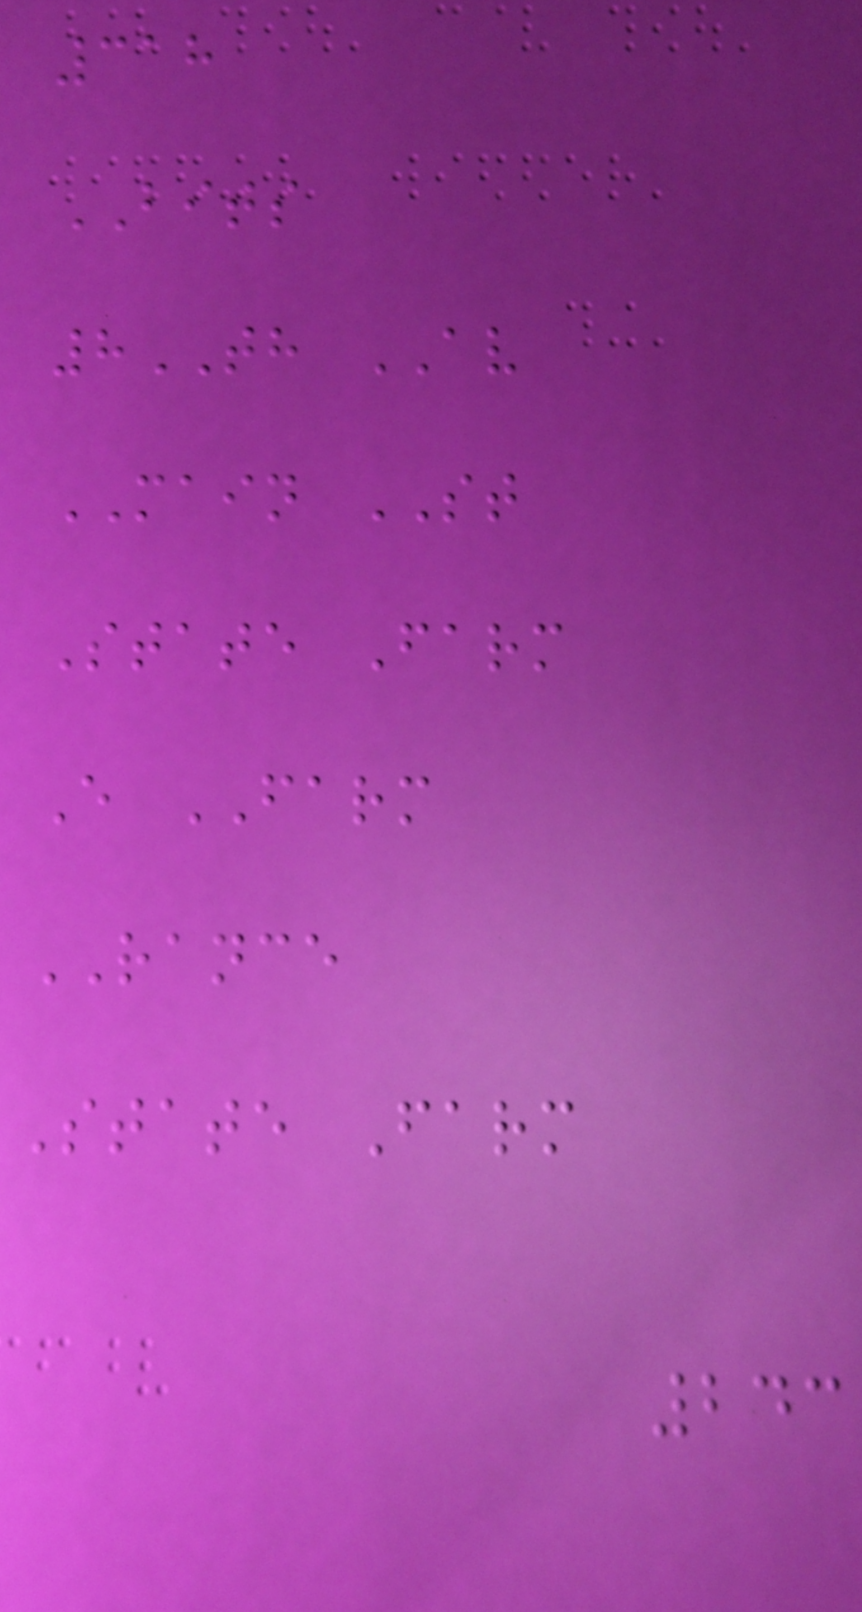318
BITS
8TH AV
MAIN ST
State Farm
E FARM
RANCE
State Farm
243
